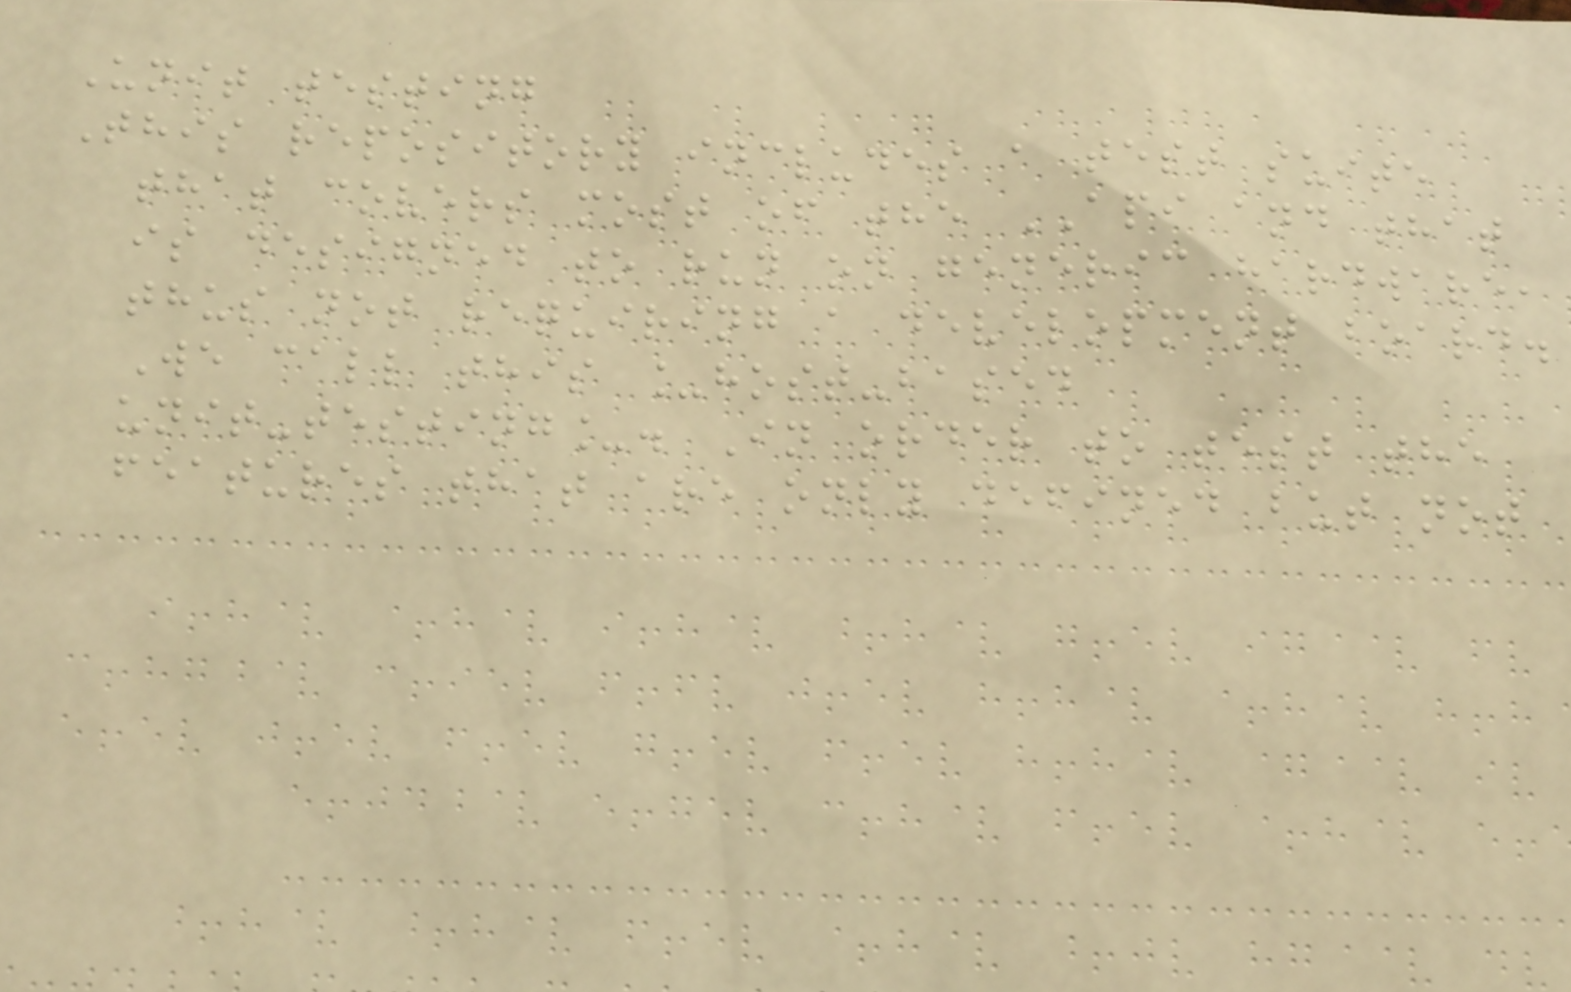Unit testing
This repository includes a test suite
that covers most of the API and that
is designed to run on generic hardware,
thus not requiring a development board.
We call this _host-based
unit-testing_. In order to test the
features that are only defined but not
